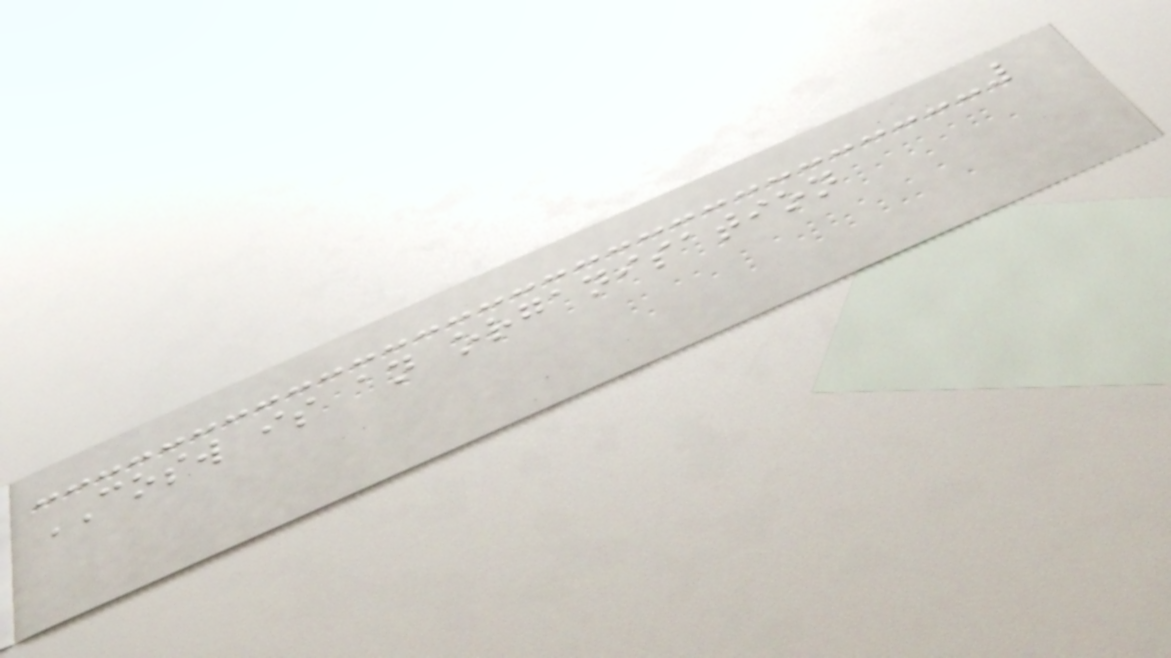COSW is an organisation
